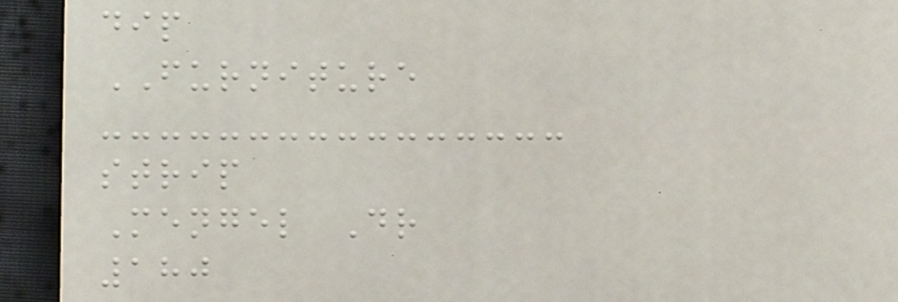dip
FURNITURE
strip
Mengel Dr
180
